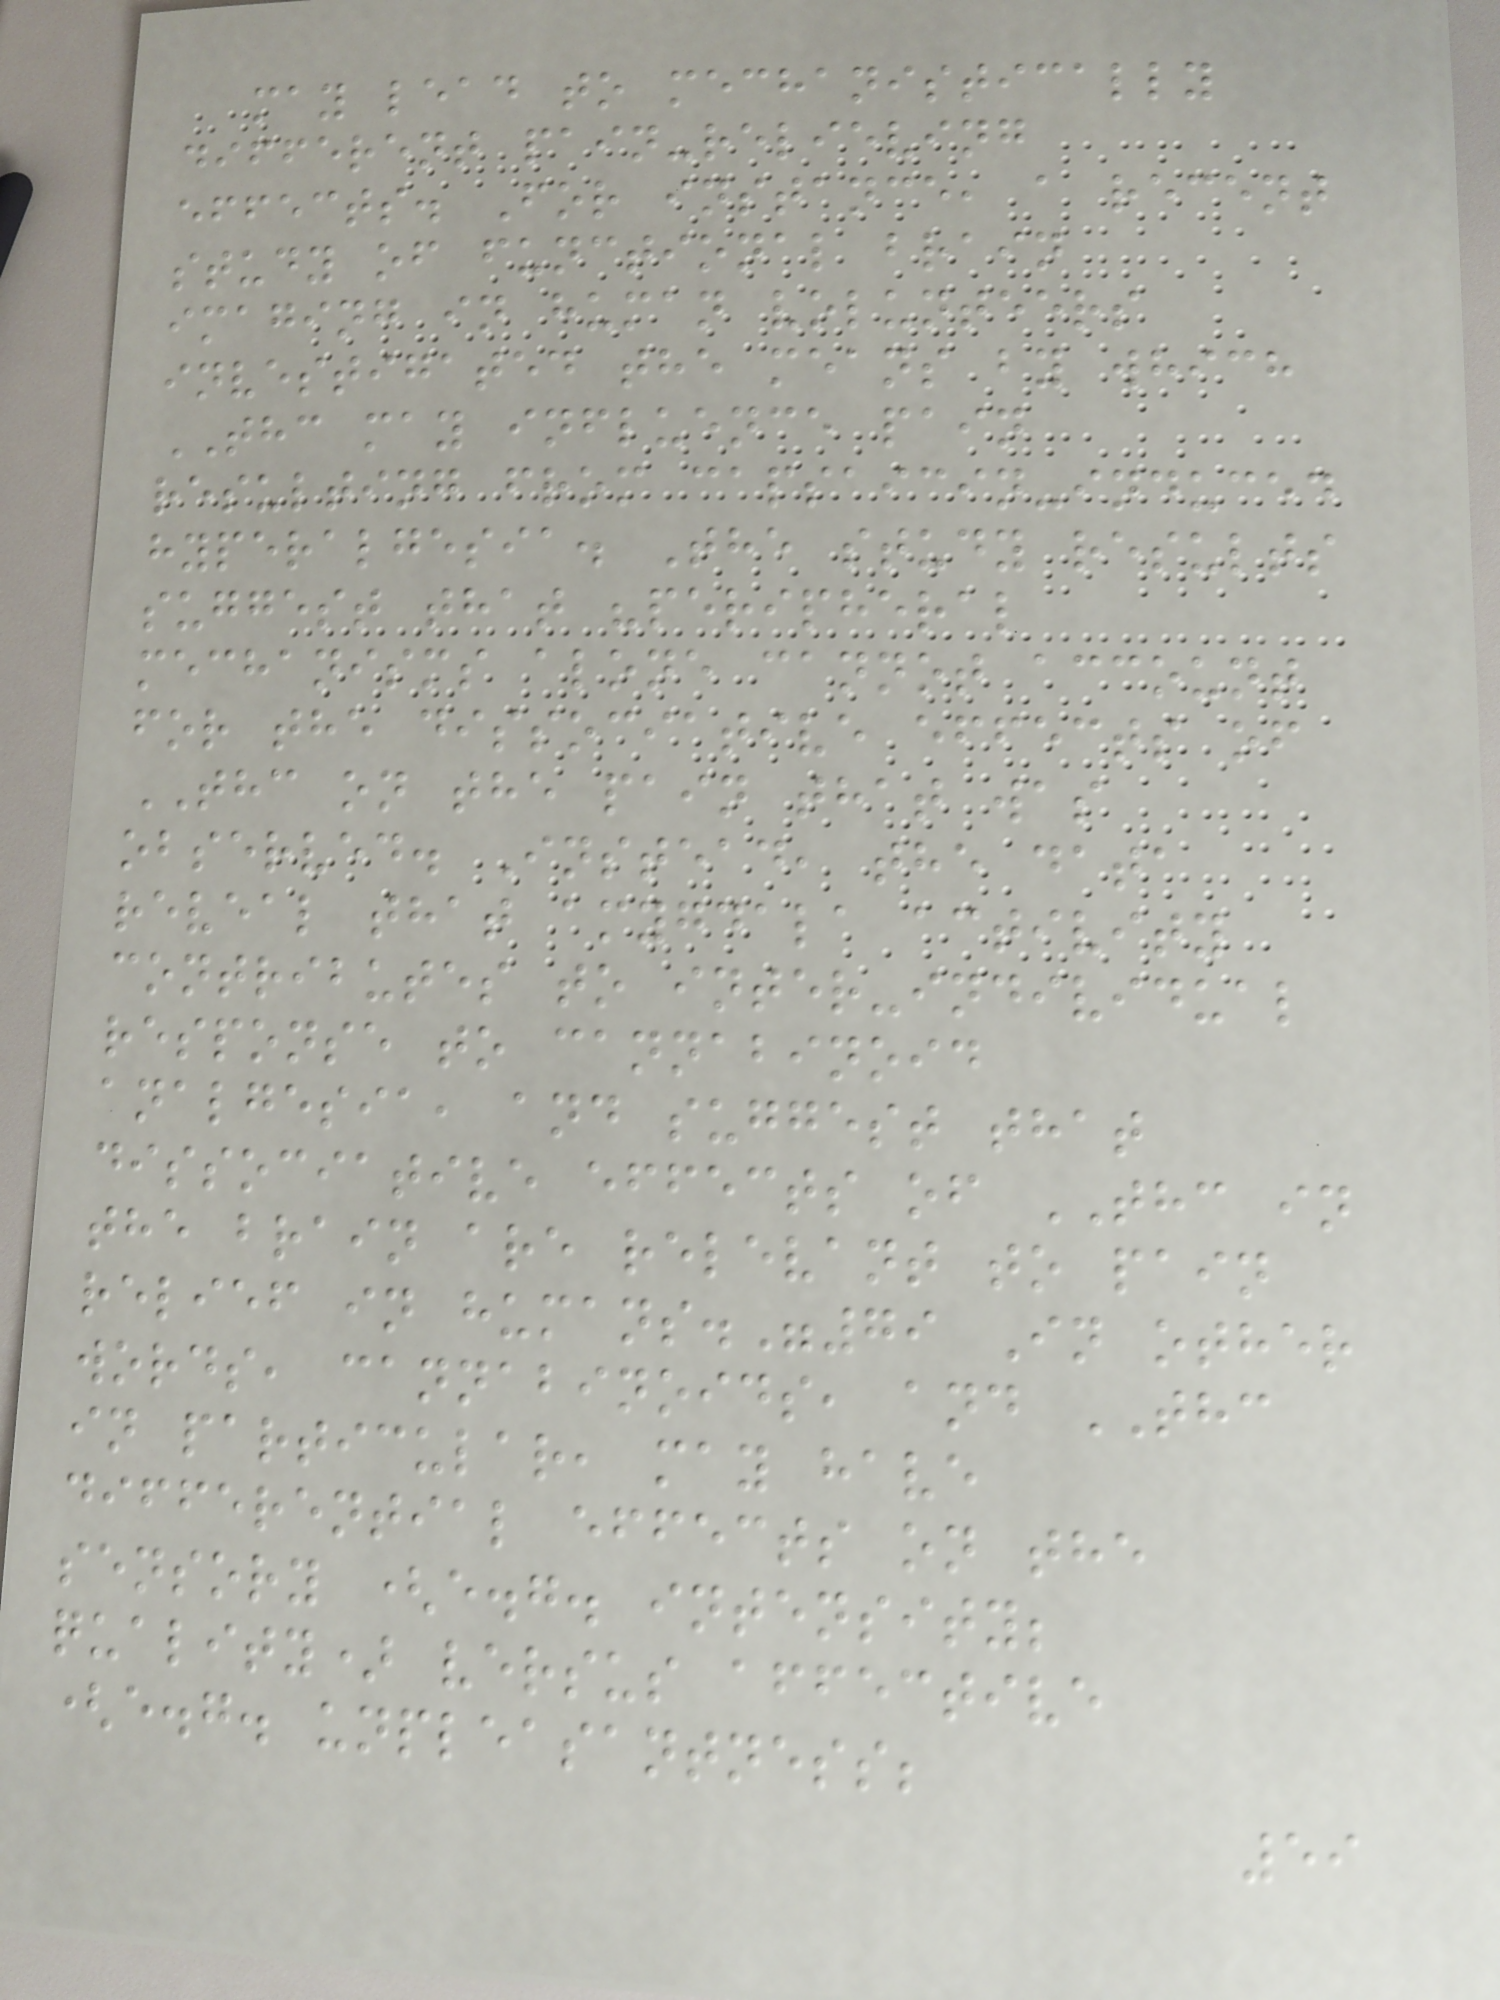may lead to mechanistically
different pain-relieving
effects. For instance, a recent
study of functional brain
imaging in human volunteers
investigated the means by which
THC may influence pain
resulting from capsaicin-induced
hyperalgesia. The study results
suggest that "peripheral
mechanisms alone cannot account
for the dissociative effects of
THC on the pain that was
observed. Instead, the data
reveal that amygdala activity
contributes to inter-individual
response to cannabinoid
analgesia, and suggest that
dissociative effects of THC in
the brain are relevant to pain
relief in humans."79 In other
words, cannabinoids, and THC
in particular, may have
differential effects on the
sensory (e.g. intensity;
quality) versus affective
(e.g. unpleasantness;
59
